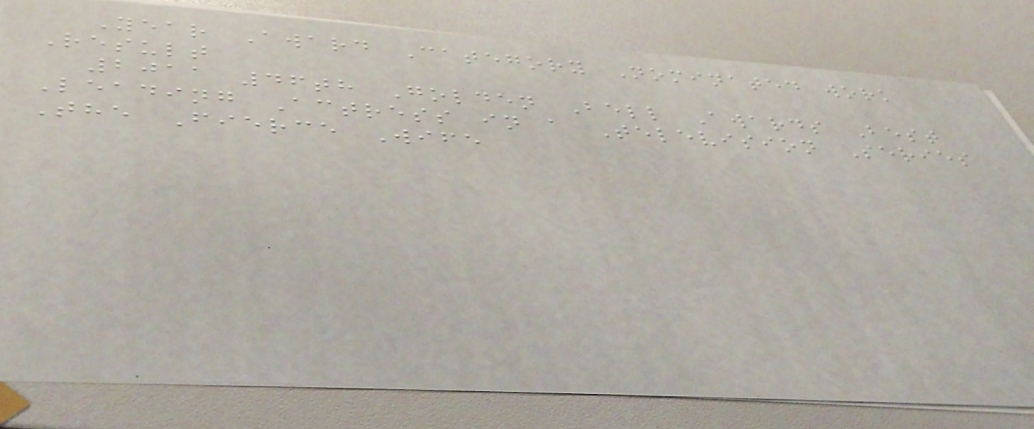Year Award Category Nominated work
Result
2011 46th Golden Bell Awards Best
Leading Actress in a Television Series
The Fierce Wife
